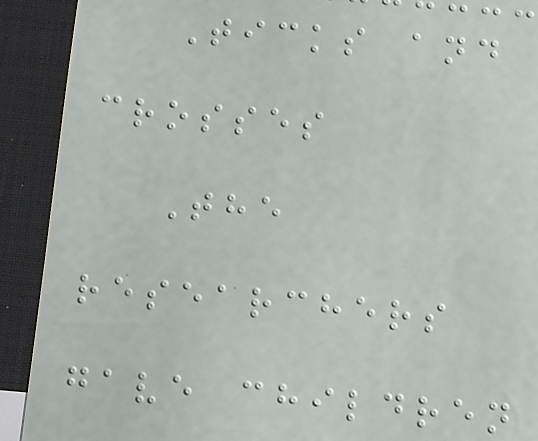Ticks and
crosses
The
researchers
gave children
